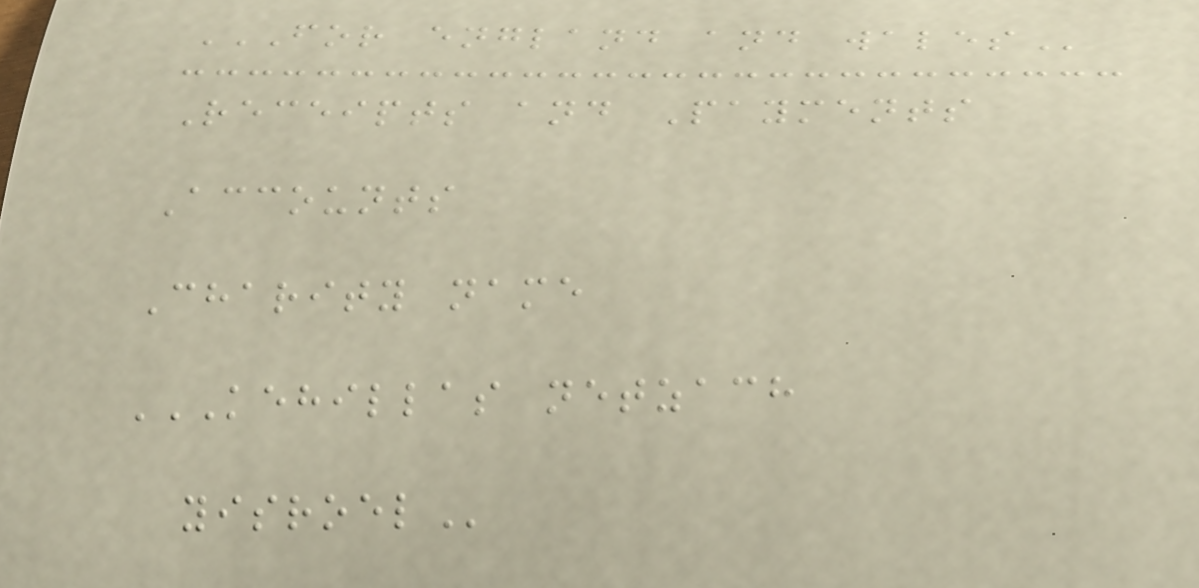FOR ENGLAND AND WALES
Receipts and Payments
Accounts
Charity name
KEHILLAS NETZACH
YISROEL
